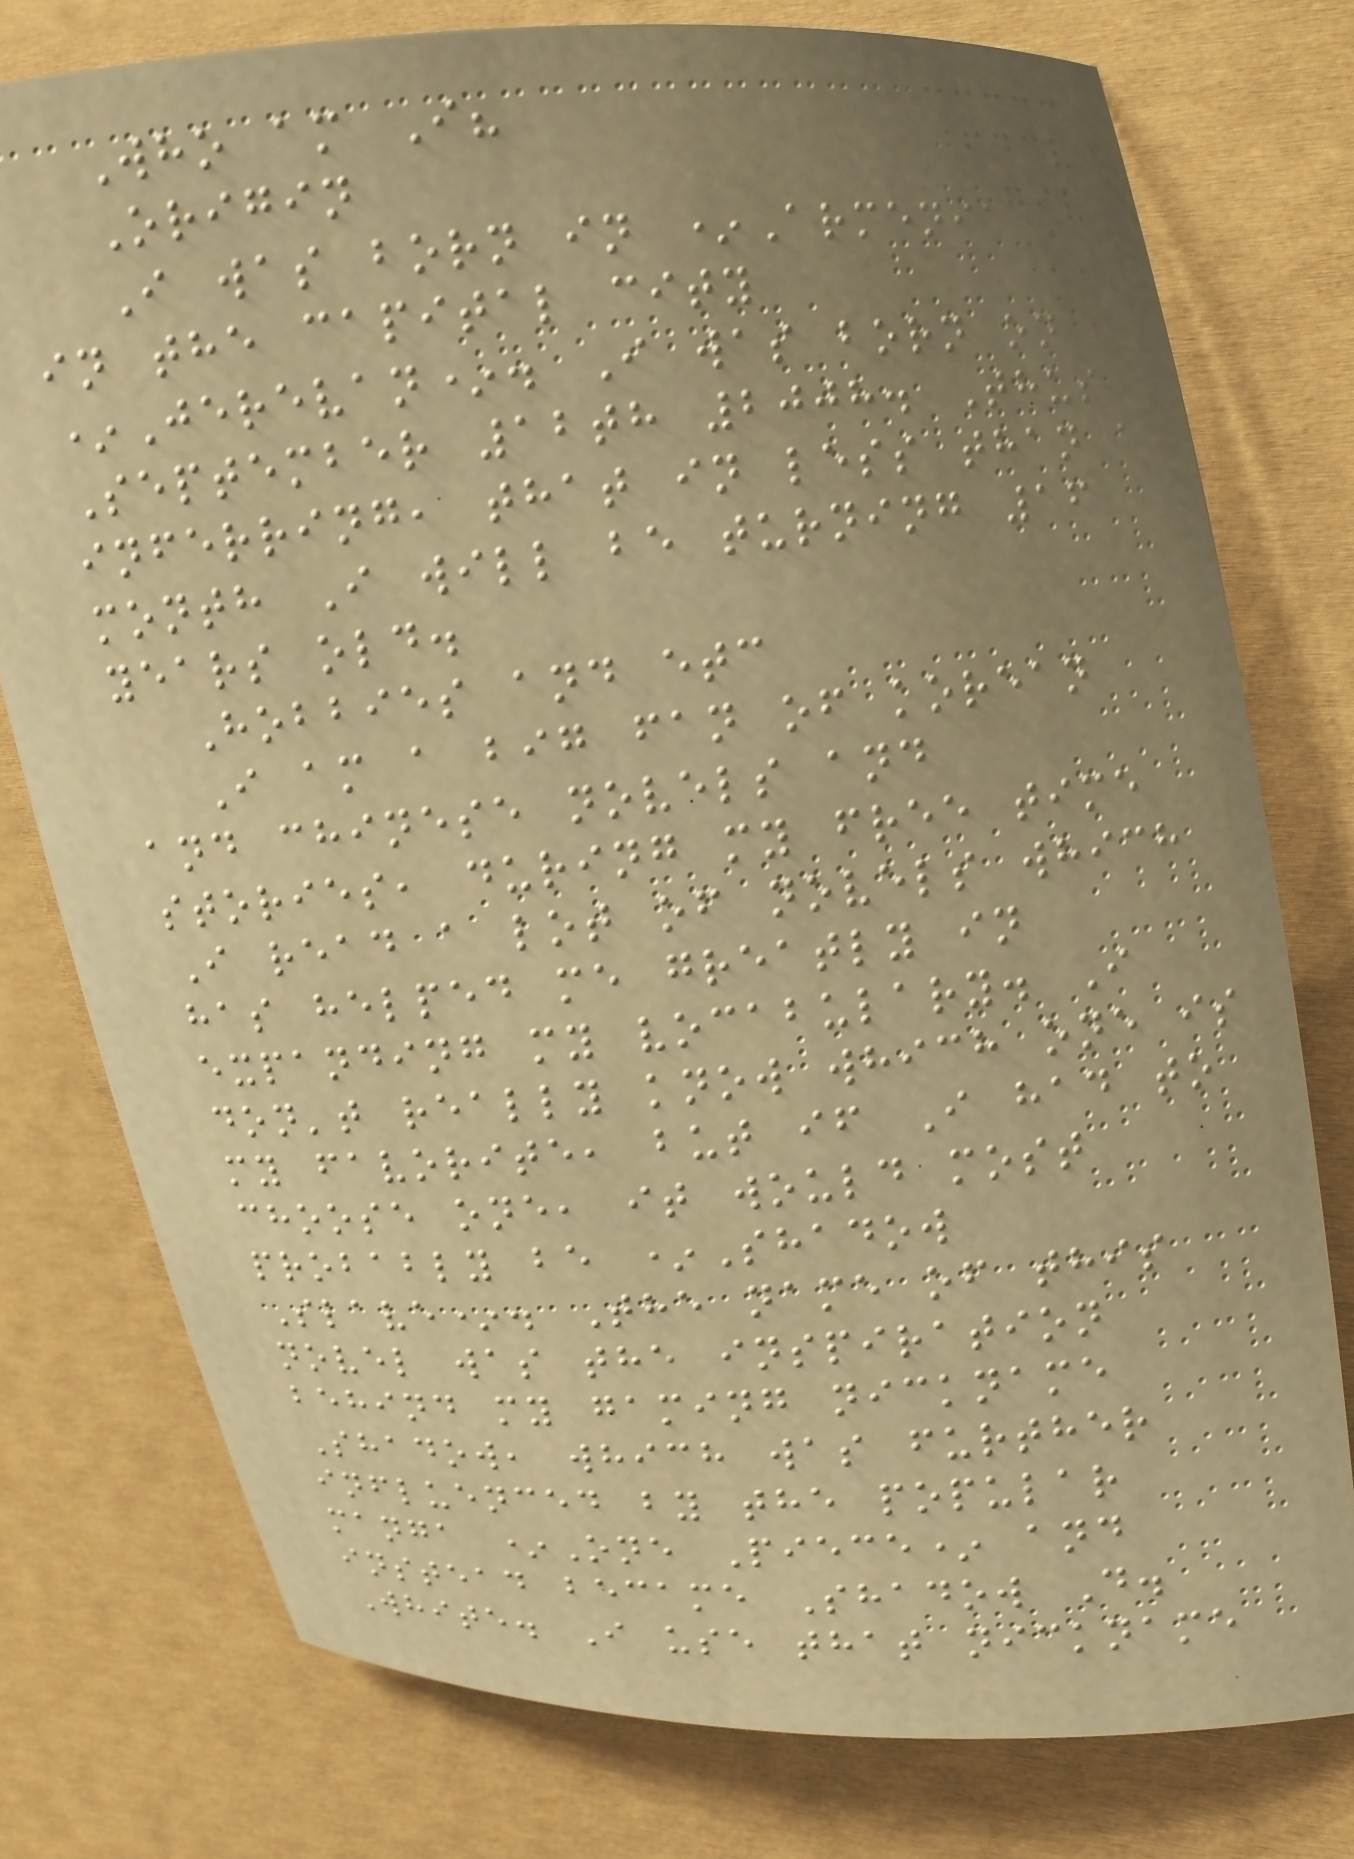Who am I?
Origin
I was born in *Armenia*,
in the capital city
*Jerevan*. I was born on
September 12th 2008. Thus
inferring, that in less than a
month I will be turning 16
years old.
Hobbies and etc
I am a big fan of korean
and chinese novels and
stories, during my free time
I read a lot of novels which
has helped me greatly in
expanding my vocabulary. I
don't really know which one is
my favorite, but if I had to
choose one, it would most
probably be *Shadow
Slave*. The name of this
novel was the inspiration
behind my gaming nickname
Shadow, which was further
influenced by the popular
manga *One Piece* and
instead became Shadow D.
White. I use that nickname
